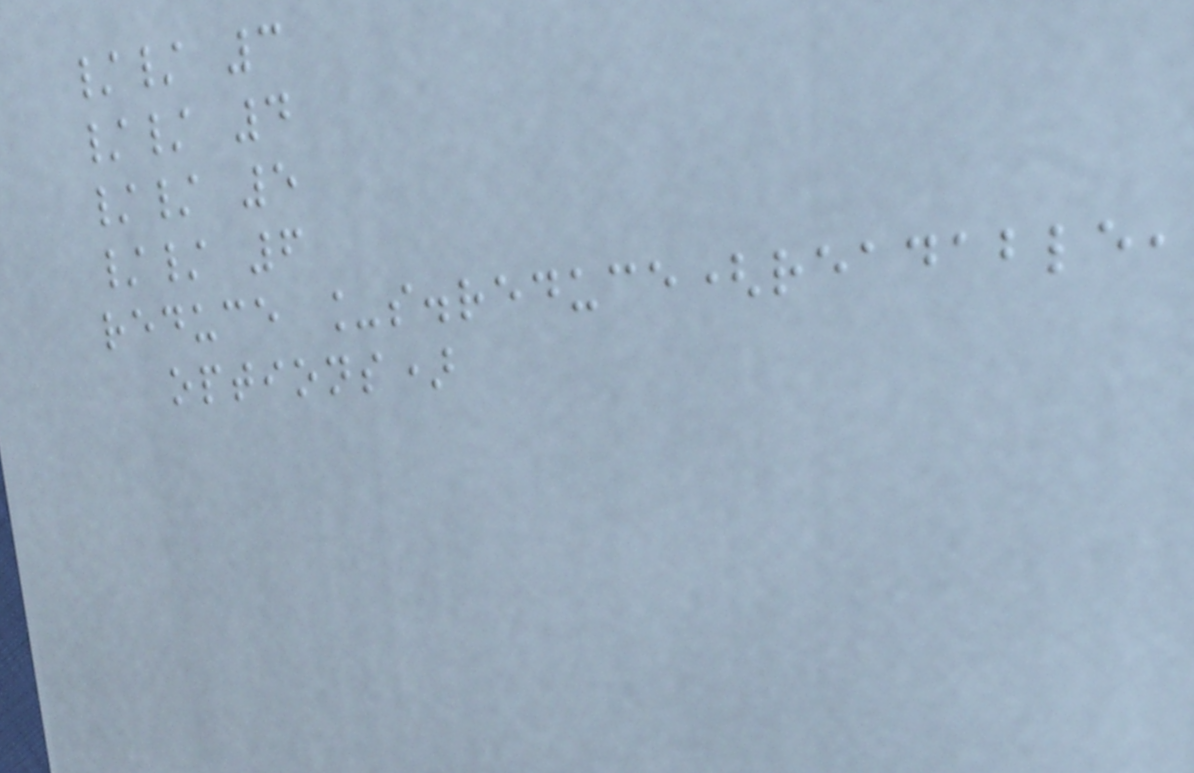// 3
// 4
// 5
// 6
reduce _s.reduce(readable,
options)
